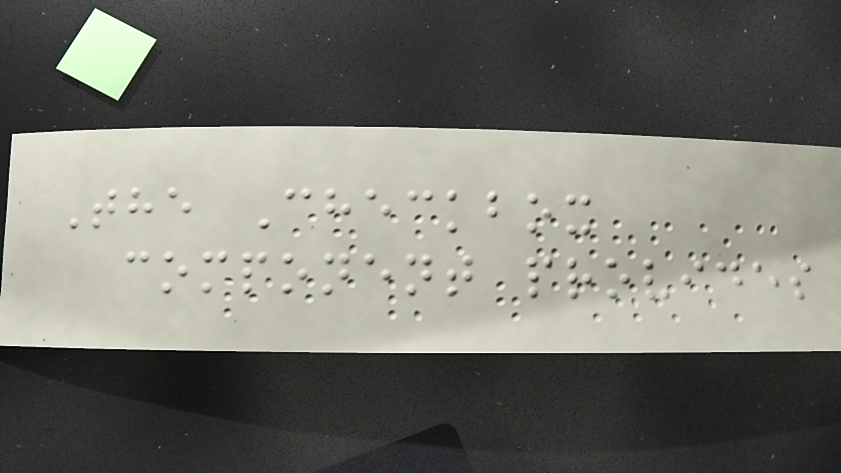The Checkbox
component provides
